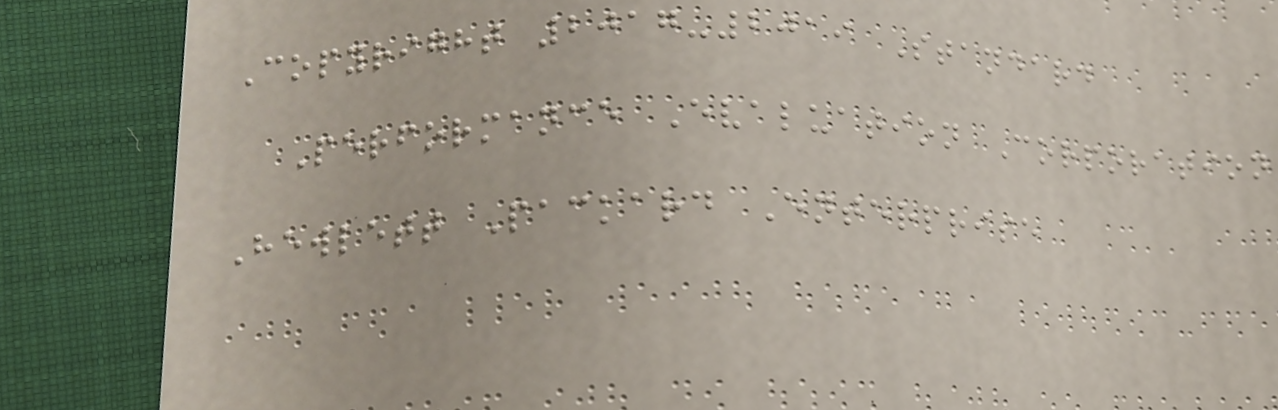Copyright 2017-2019 Standard
Performance Evaluation Corporation
Hewlett Packard Enterprise
